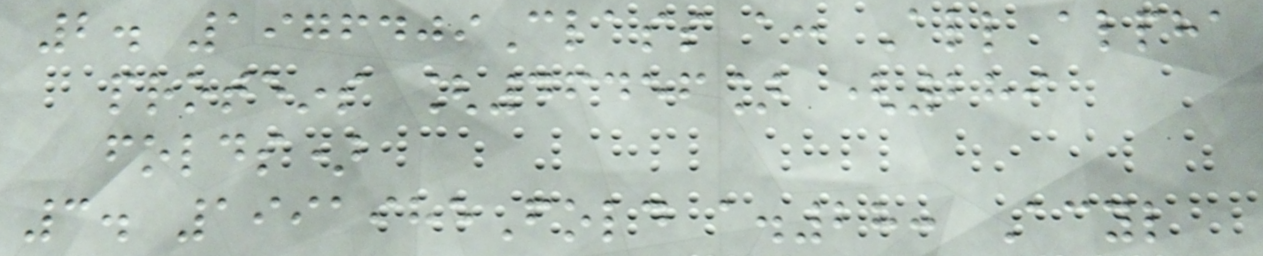2. 1976409Class a: All alpha
proteins [46456] (289
folds)
3. 1991985Fold a.28: Acyl
